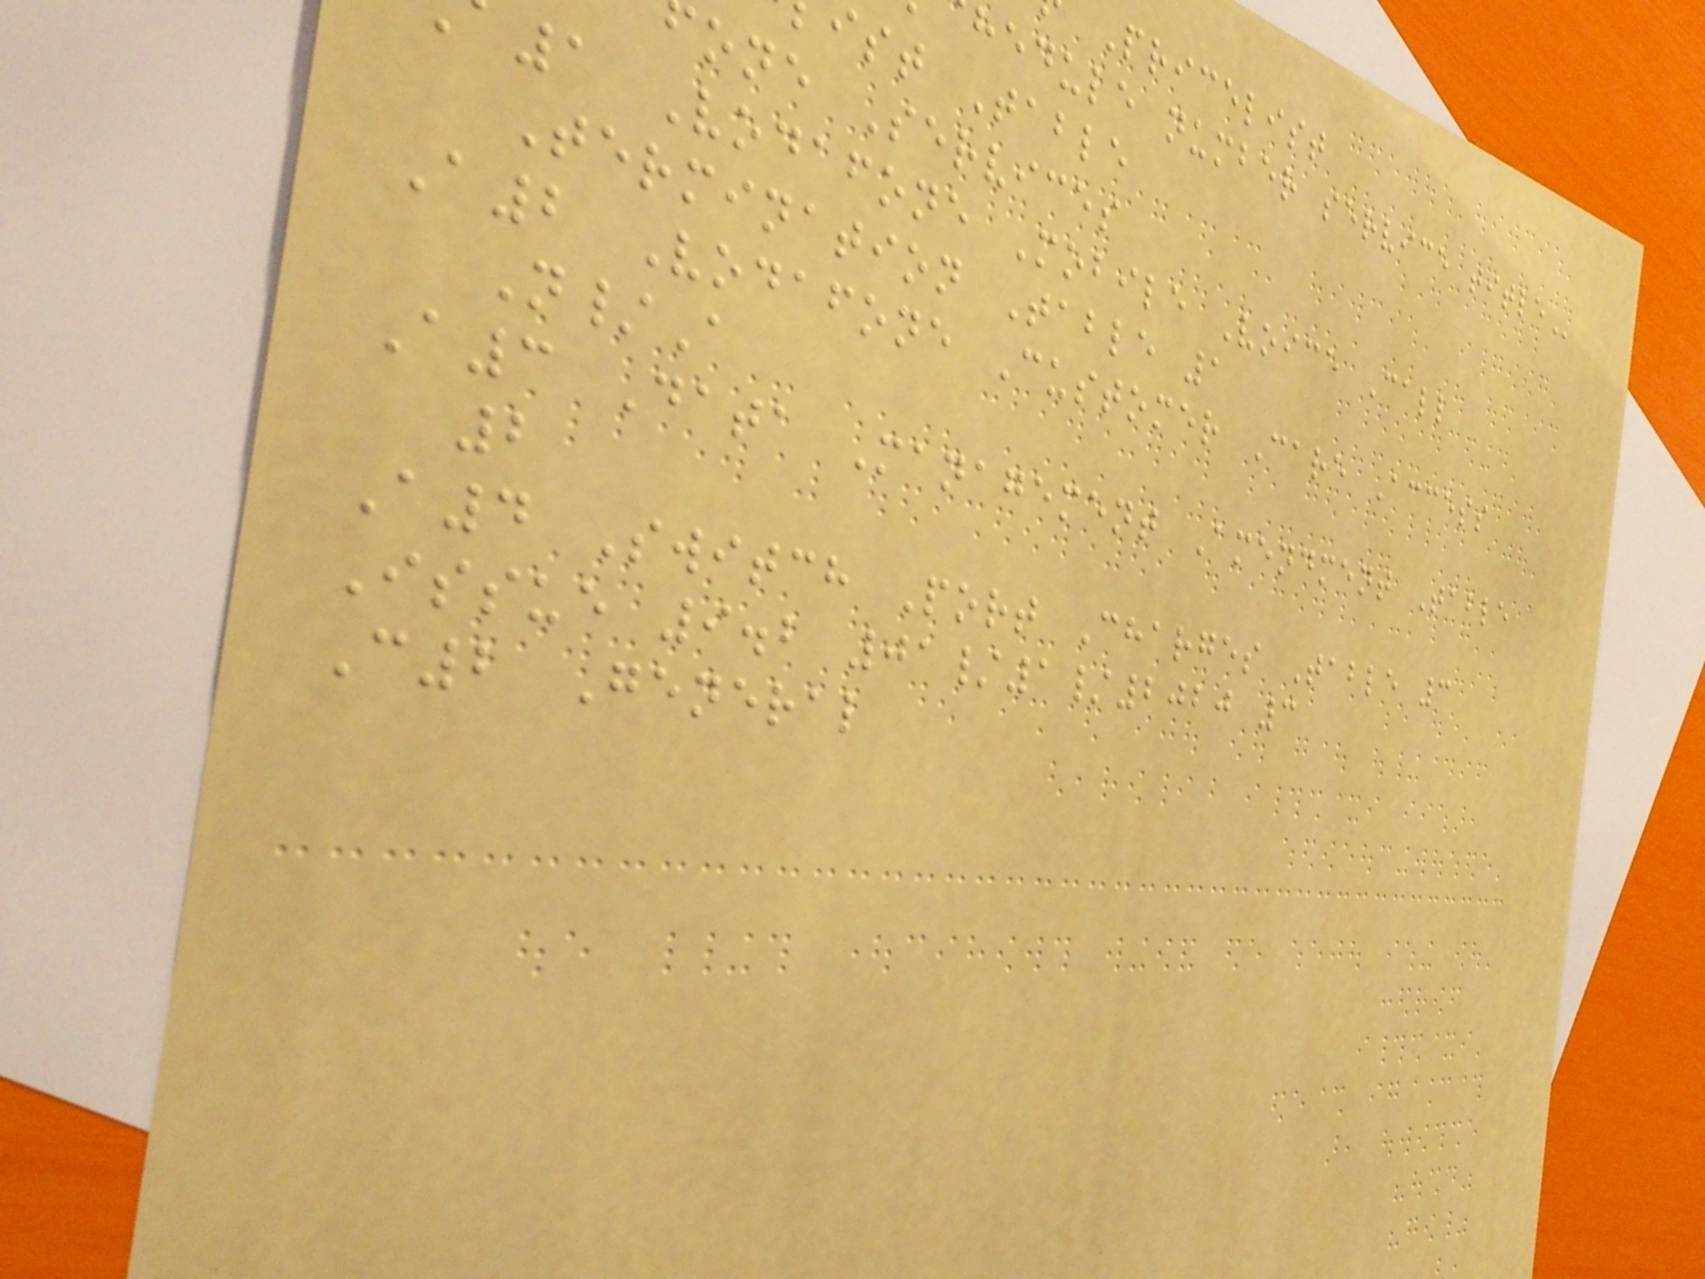Pricelist
hedule number service
ist Table
one Services
1 Vodafone Mobile Voice Call
Termination Table 1
A2 Vodafone Customer Care Access
N/A
A3 Data Management Amendment Table
2
A4 Switch Port Charges Table 3
Issue 9.2 01/1/2020 3
C2 General
